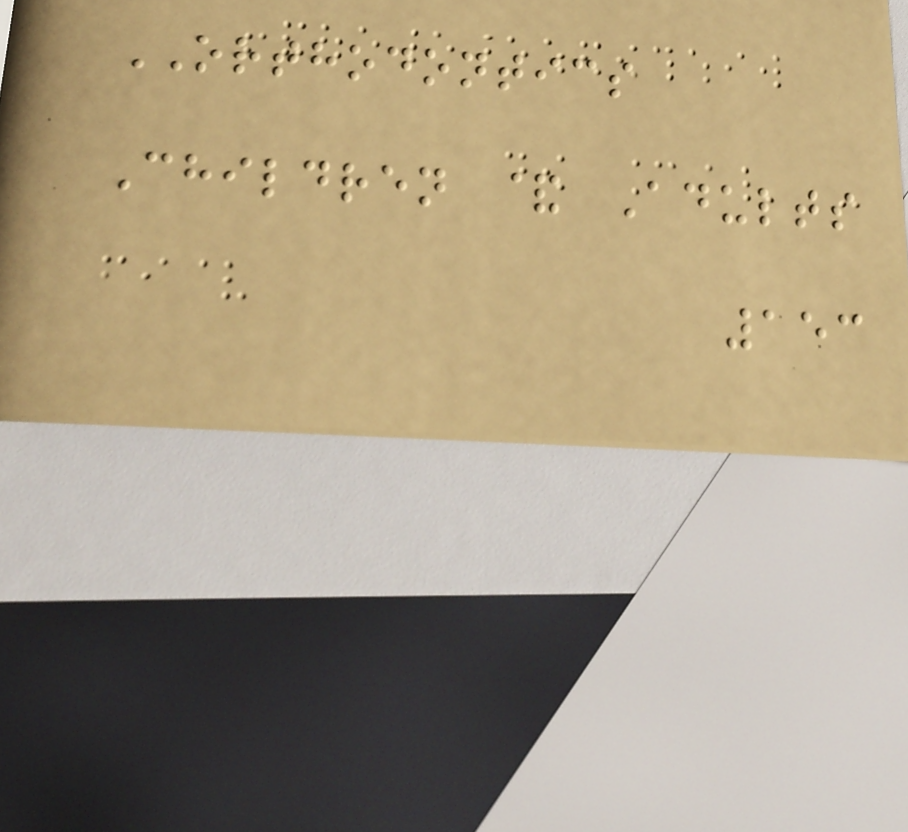ORTHODONTICS
Children & Adults
153
